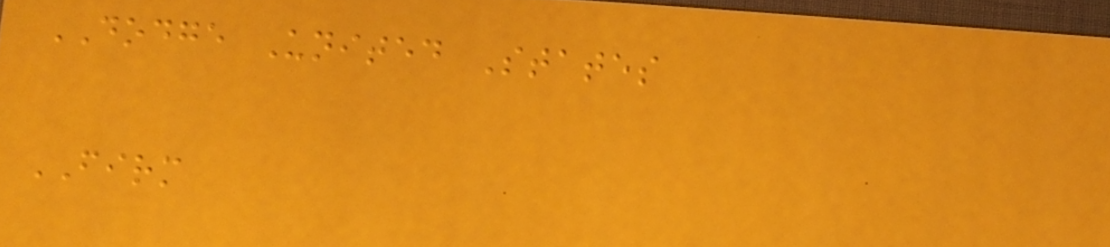DODGE United States
FIRM
